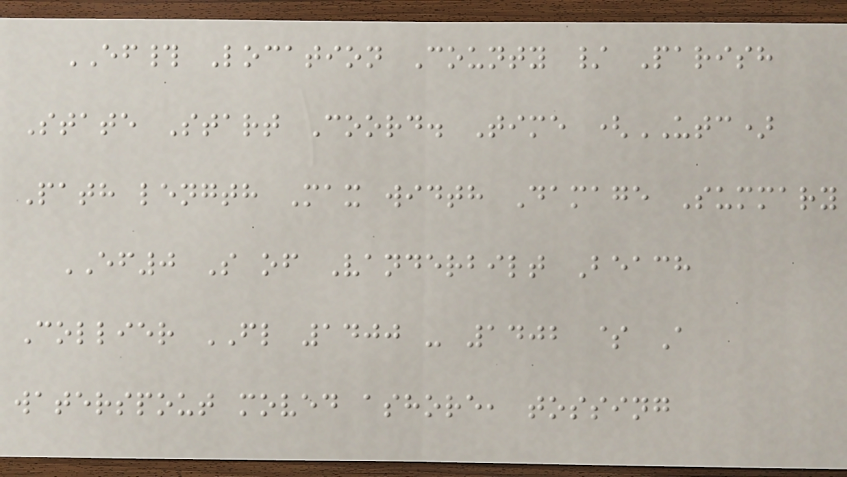EF# Location County / Parish
State Start Coord. Time (UTC)
Path length Max width Damage Summary
EF0 S of Vanderbilt Beach
Collier FL 1400 - 1402 $ A
waterspout moved ashore, tossing
